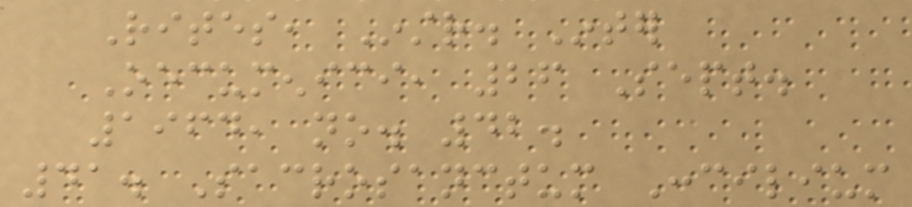Rites, Instr. Inter
Oecumenici, 26 Sept.
1964, no. 42.
41. Sacrosanctum Concilium
